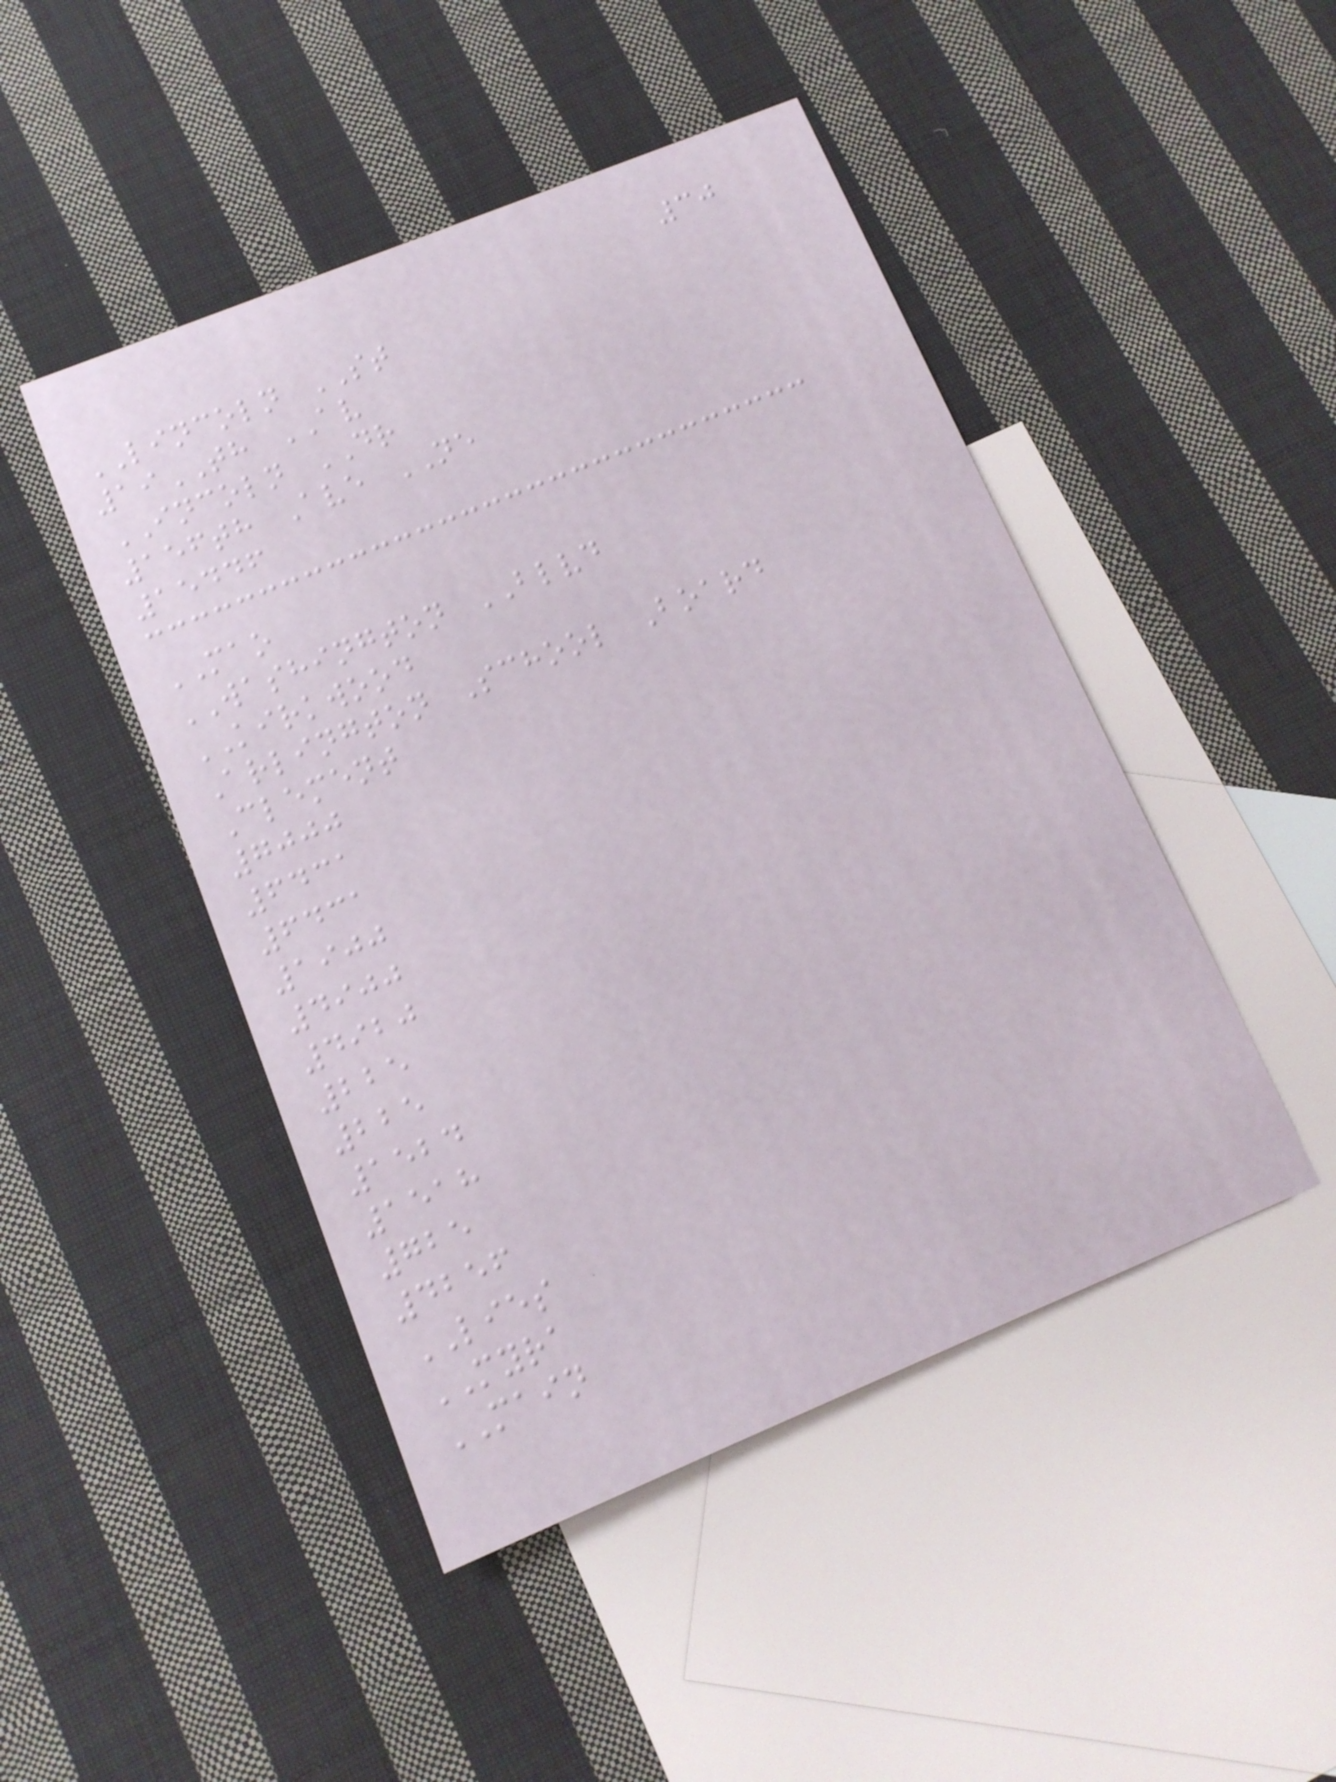30
LINCOLN ST
19TH AV
INCOLN DR
156th Ave NE
15446
MAO
WASHINGTON BLVD
KIRKWOOD
Arlington School Board
Clement
7000
6431
6431
1900
4900
4920
225
225
1524
1518
725
4256
LIES
MYRA
MAIN
